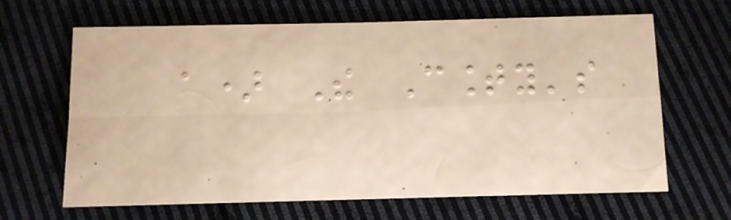a) The County's
